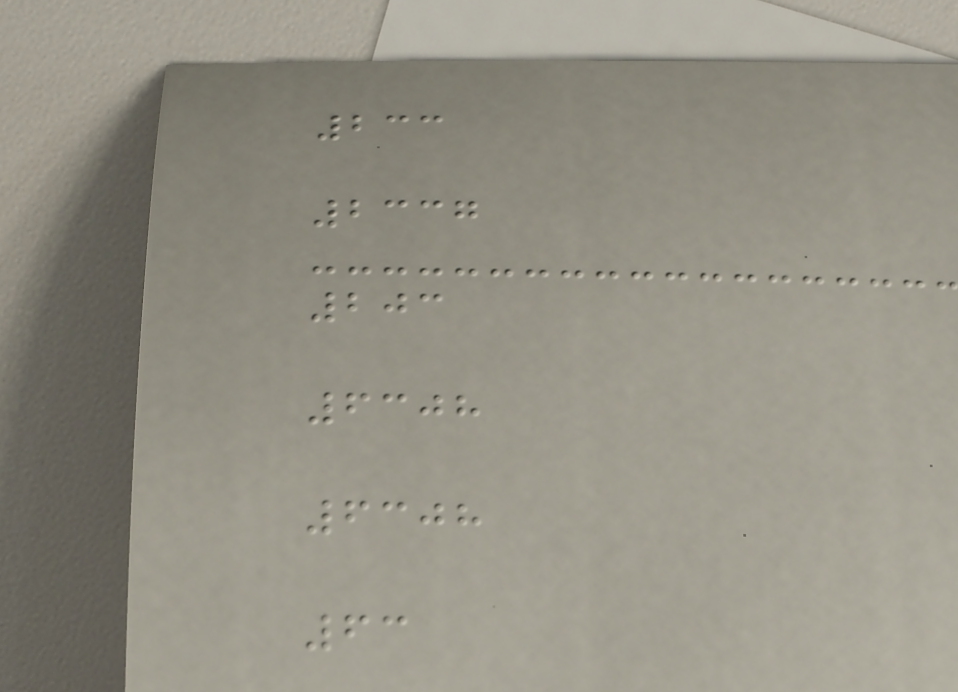233
2337
203
6308
6308
63
